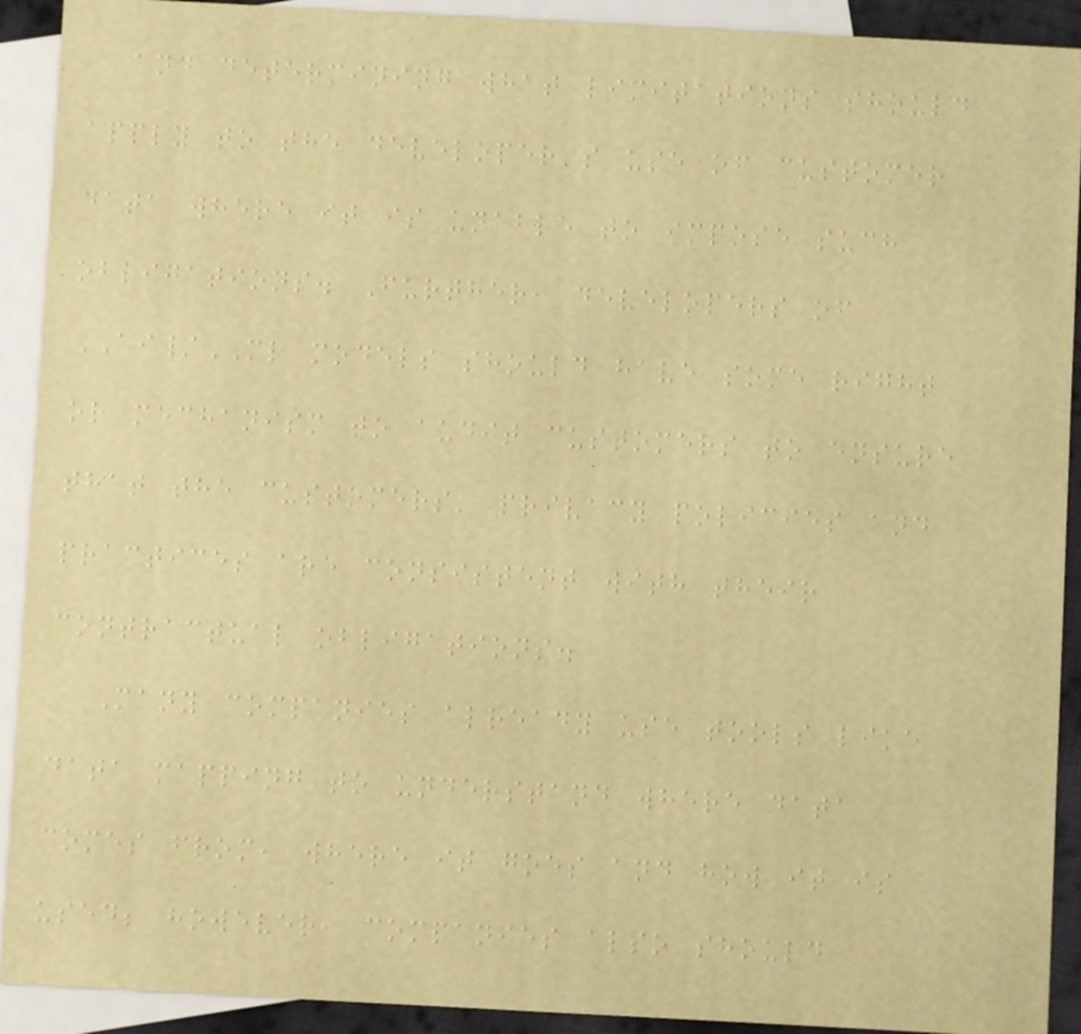and determining what limitations should
apply to the developer's use of customer
data where it is unable to impose such
obligations. Further, developers of
AI/ML models should have some right
or mechanism to audit customers to ensure
that the customers' privacy policies and
practices are consistent with their
contractual obligations.
Many companies already use tools like
data mapping to understand where data
comes from, where it goes and how it is
used; however, companies also should
